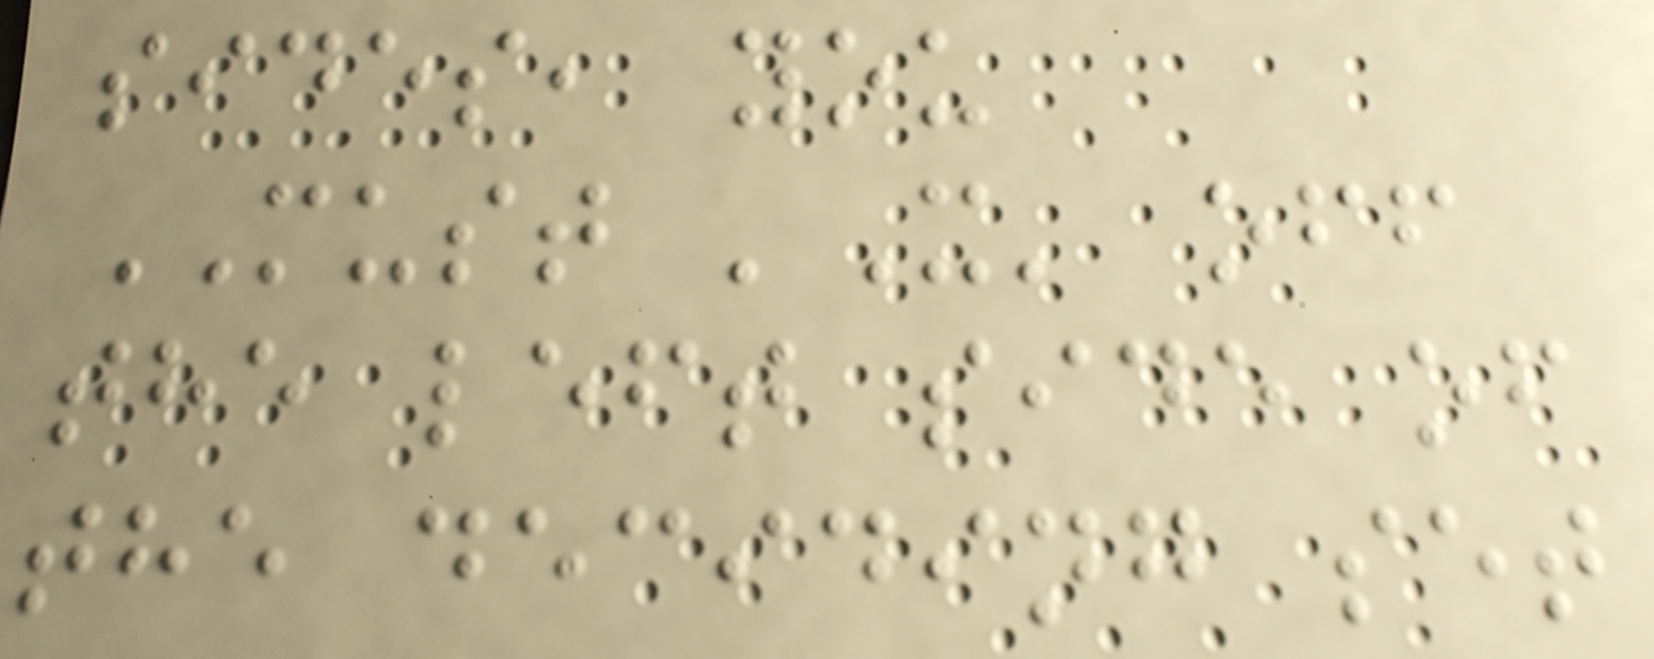sides, you
MUST 'X' off
the left side of
the deciding set
